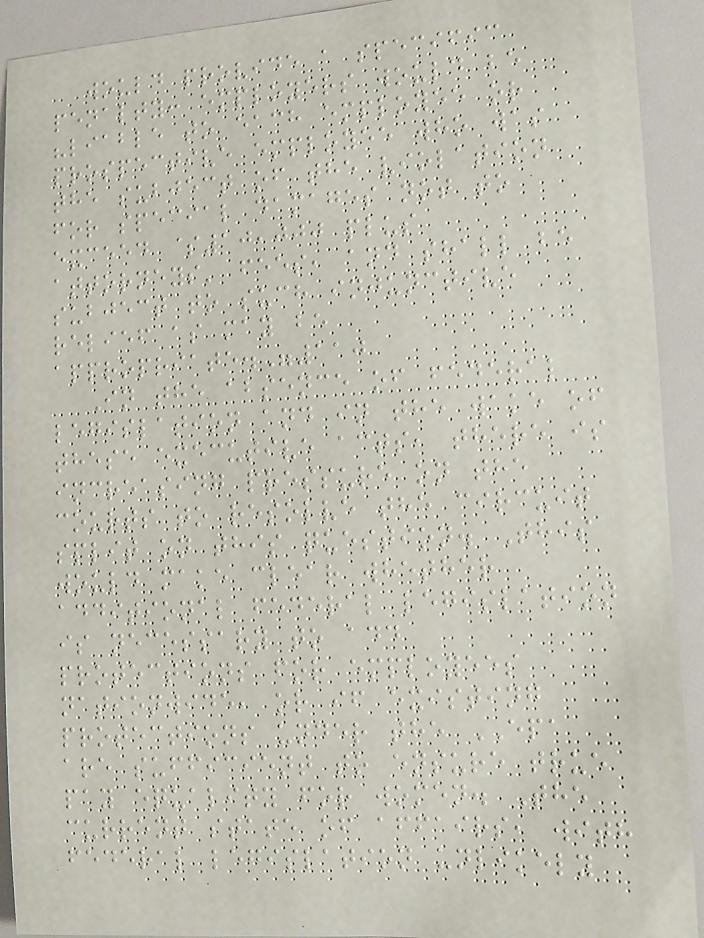would provide a specific
penalty: employers would be
"liable to each employee or
prospective employee who was
the subject of the violation
for special damages not to
exceed $10,000 plus
attorneys' fees, and shall be
subject to such injunctive
relief as may be
appropriate."110
In the absence of federal
legislation and in the wake of
these executive acts, there is
increasing pressure on the
courts to resolve the circuit
split on this question. This
would make clear whether
additional federal legislation
is necessary to add
protections for employees
nationwide, or if existing
protections under the EPA
are sufficient to ensure true
pay equality for women. The
current state of affairs, with
federal legislation unlikely
